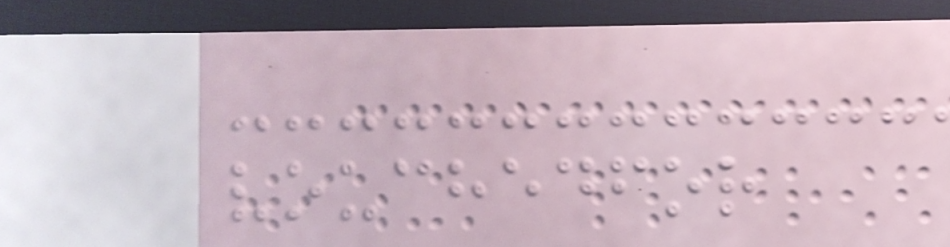vouchedfor
